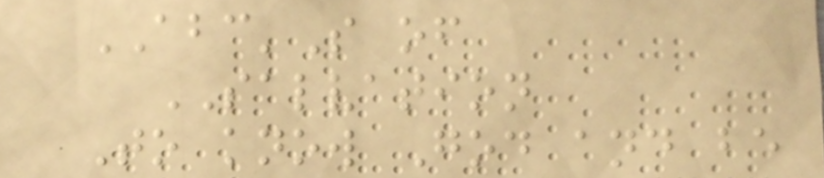ABC'S of
SALVATION
To know God and be
